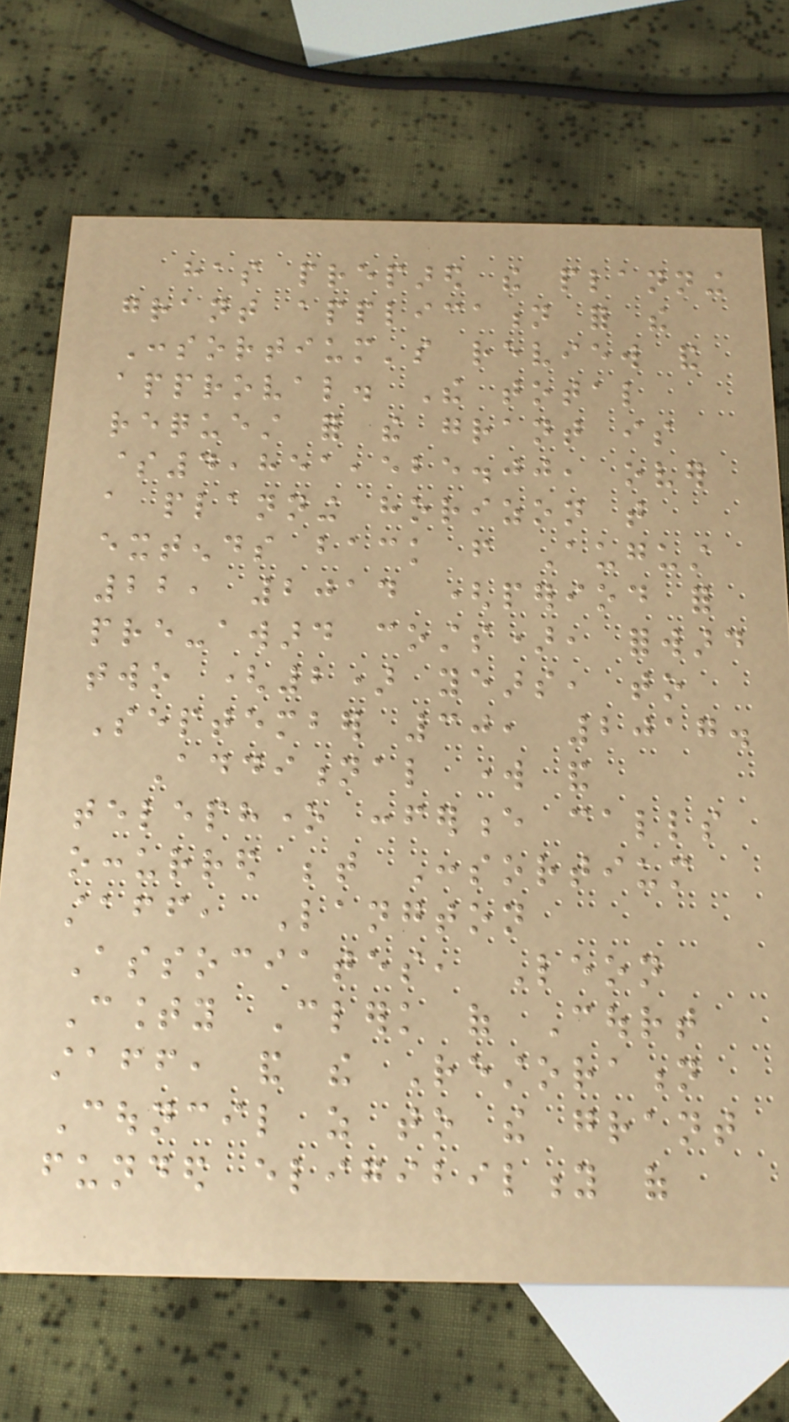has prepared the planning
grant application for the
Consortium's review and
approval. The total
request for the grant is
$4,851,525.00, over
a planning horizon that
extends back from August
22, 2014 (period for
pre-award costs), forward
two (2) years, to
September 30, 2017.
Additional work and
telephone conference calls
occurred between Consortium
staff, Langton
Associates, Leon
County Clerk of Court
staff, and the Restoration
Council as to the grant
funded eligibility of
